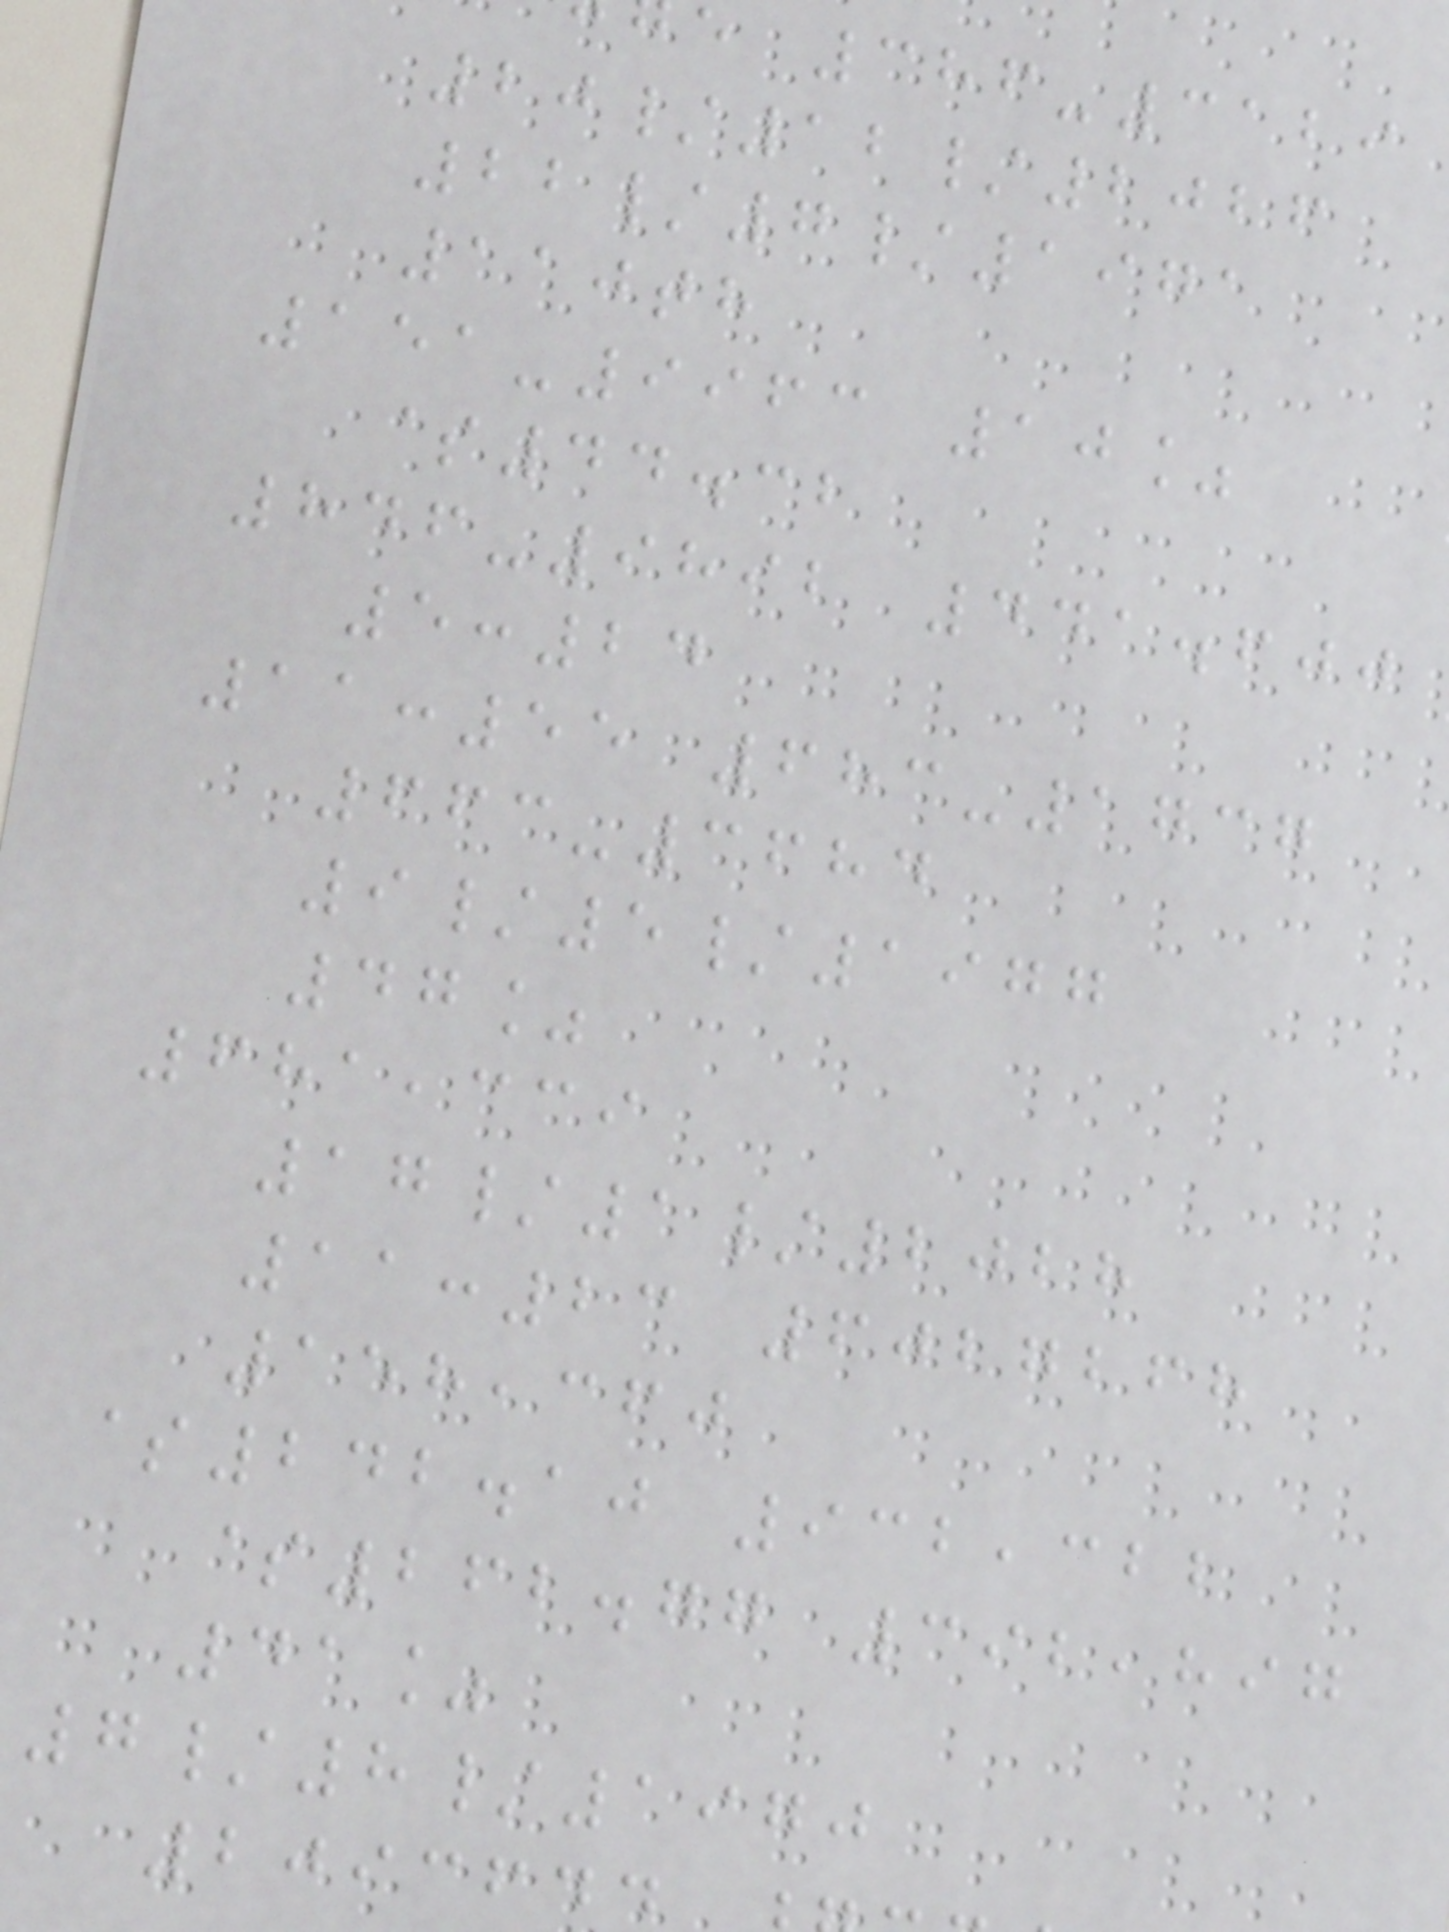e 386-3129
20/12/2026
22/7/1971
110th
151-9963 10%
$44.32
846-9892 441.600
5:24
11:55 683-1737
663-3684
9/5/1977
47%
681,339
17/1/2028
11:23 6027268
158,360
$242.10 932,322
$262.77 392,897
41%
7/8/1970
209364
